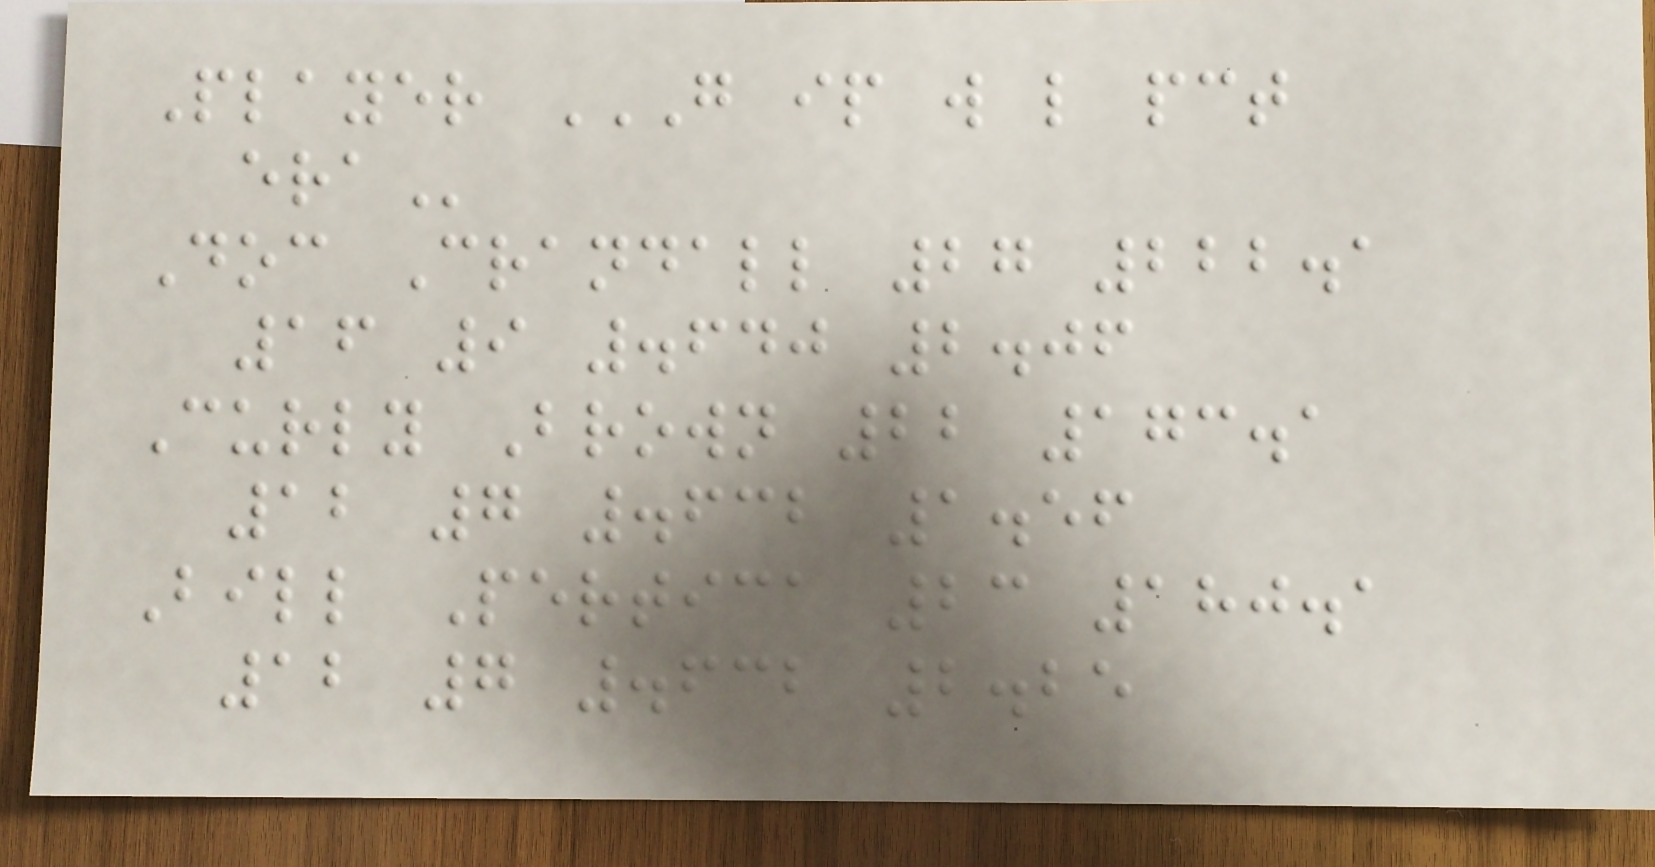Player G IP W L PCT
ERA
Doc Crandall 27 222.1
16 9 .640 2.06
Curly Brown 22 173.1
12 7 .632 1.56
Bill Pertica 23 180.1
12 7 .632 2.25
